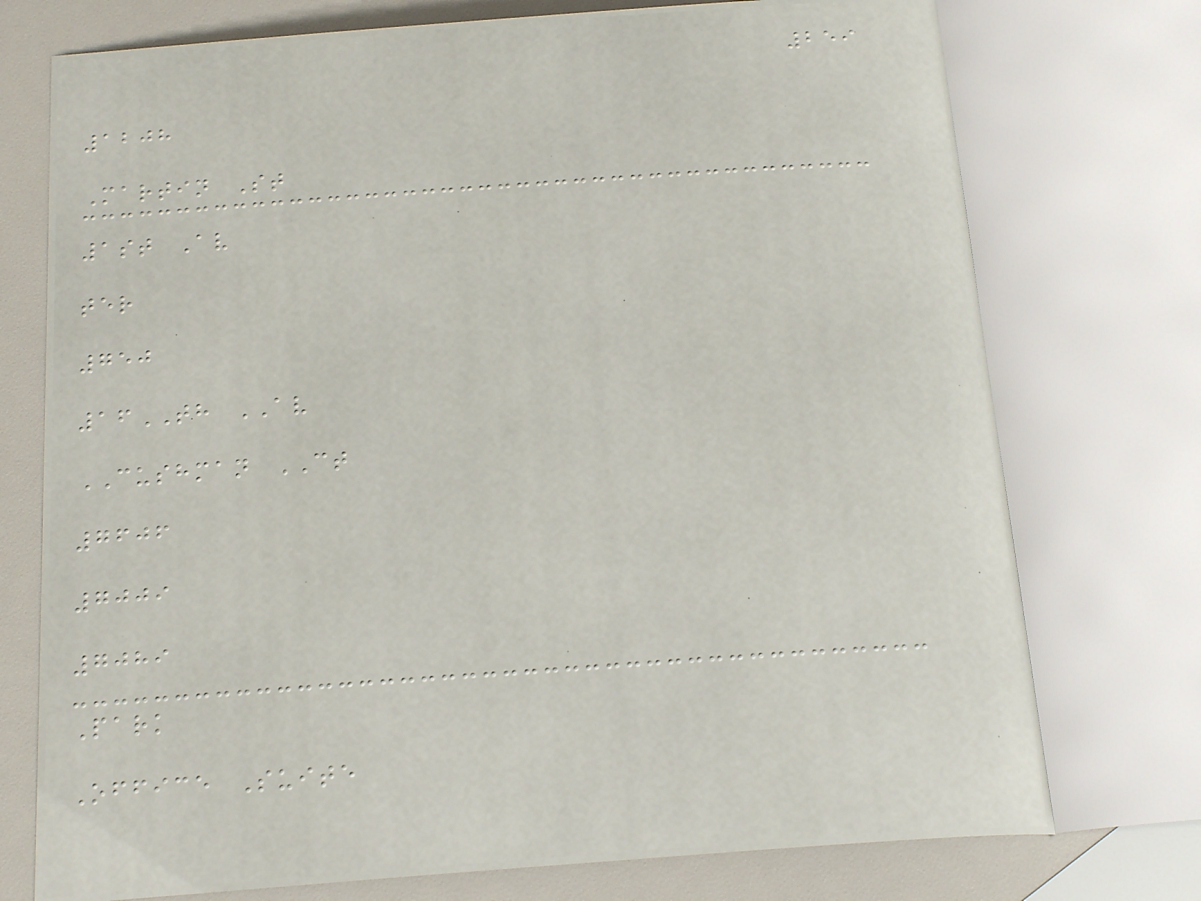259
1208
Martin St
1st Av
ter
750
16TH AV
CUSHMAN CT
7606
7009
7089
Park
Office Suite
